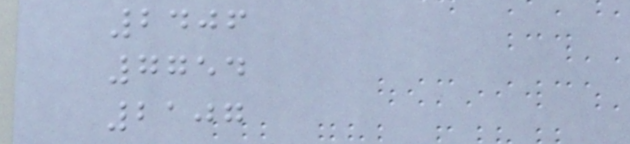2406
7754
2107
